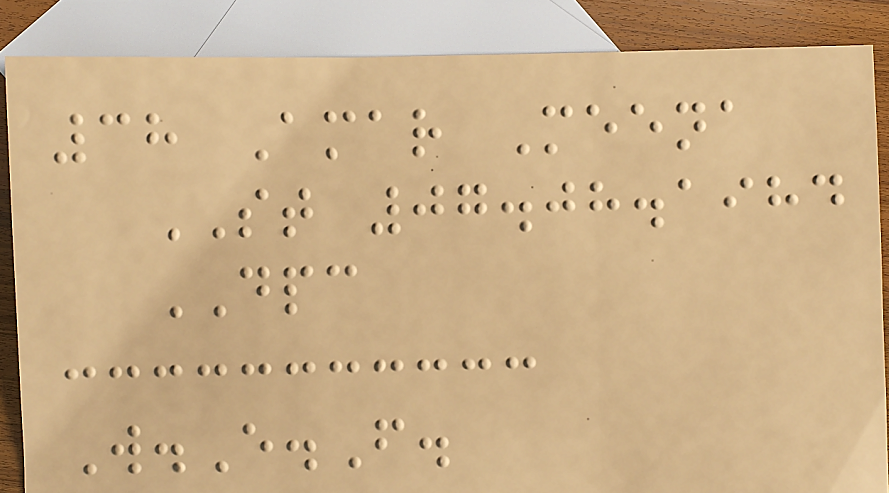38 Amar Meena
ST 07.08.1984
DPC
W.E.F.
